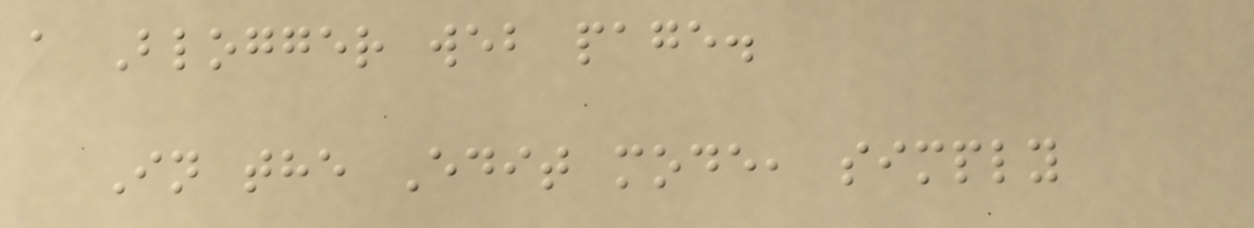a Blogger web page.
In the Edit mode, simply
